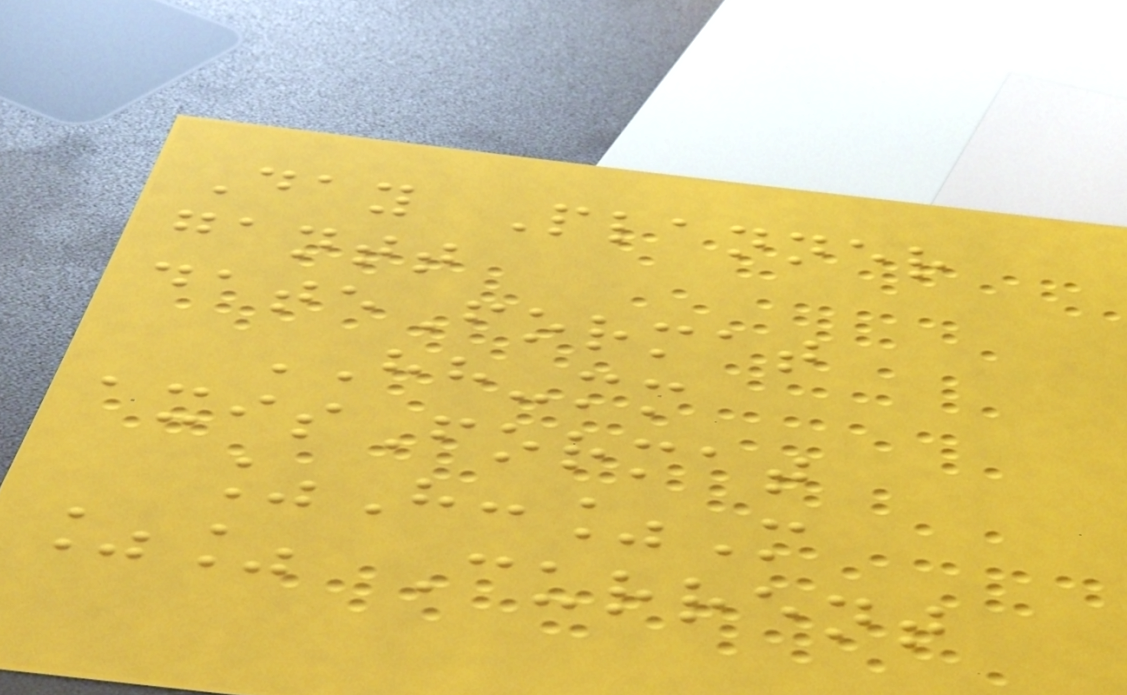Day Planner
gantt
dateFormat
HH-mm
axisFormat
%H:%M
%% Current
